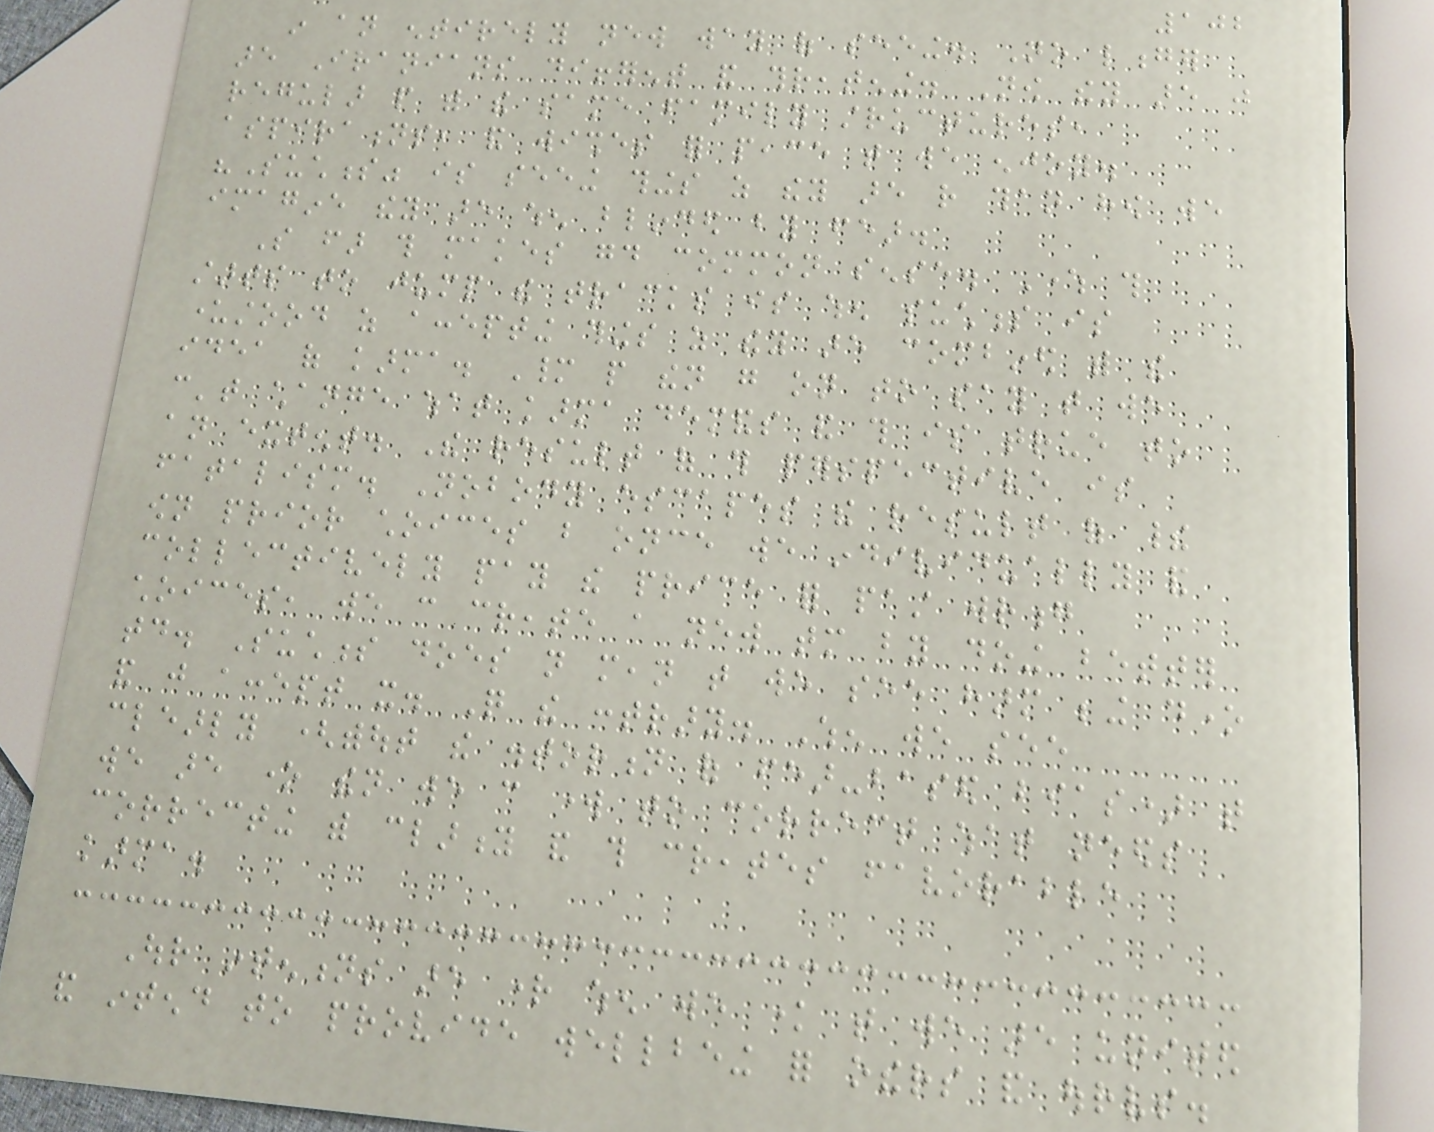102
in an entirely new way of seeing. No longer
are Iranians different and threatening. Now they are just
regular people with the same family structures,
aspirations, and wishes for peace that we enjoy.
"Suchness" is seeing things as they are rather than how we
imagine they are when blinded by fear.
So far this makes good common sense. Where this
starts to jump the tracks is when suchness is
understood as accepting things as they are combined with the
idea of karma. Many people then go on to say that we
can't change what karma demands and this is true to
an extent. The result of this perspective is
fatalism. Nobody escapes the result of their
own prior choices but once we individually and
collectively pay the price for past wrong
choices, we can create a new tomorrow by doing better
today. Suchness does not mean that we see harm being done
and just accept it. Quite the contrary. When we see
clearly (without the distortion of fear-based bias) that
we are one then we can work to correct what needs
correcting with clarity and this creates favorable
karma.
Our intentions are right when we know that we are united
and intend to provide wellbeing for others and ourselves.
